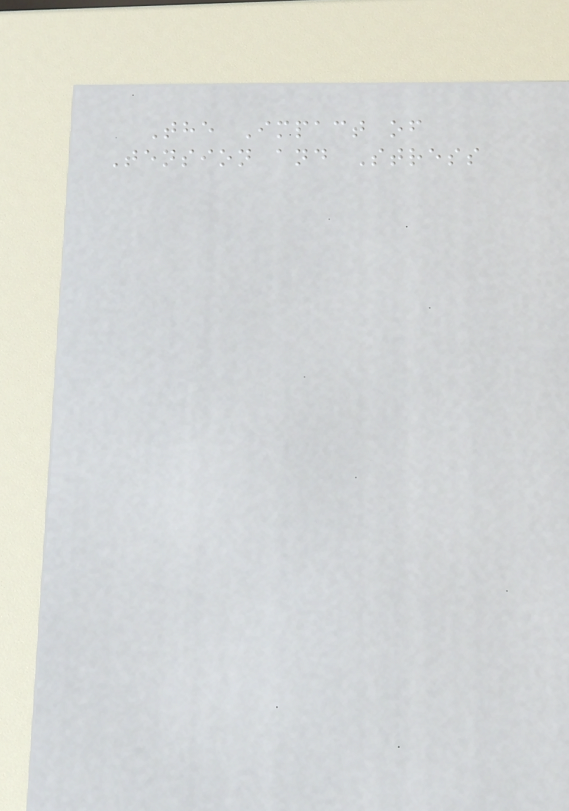The Impact of
Tension and Stress
